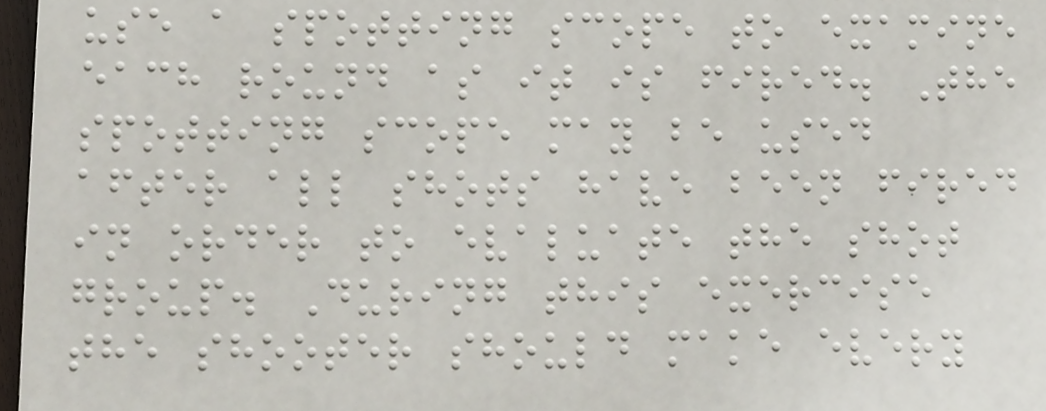use a spotting scope to examine
each round as it is fired. The
spotting scope may be used
after all shots have been fired
in order to evaluate the shot
group. During this exercise
the shooter should make every
